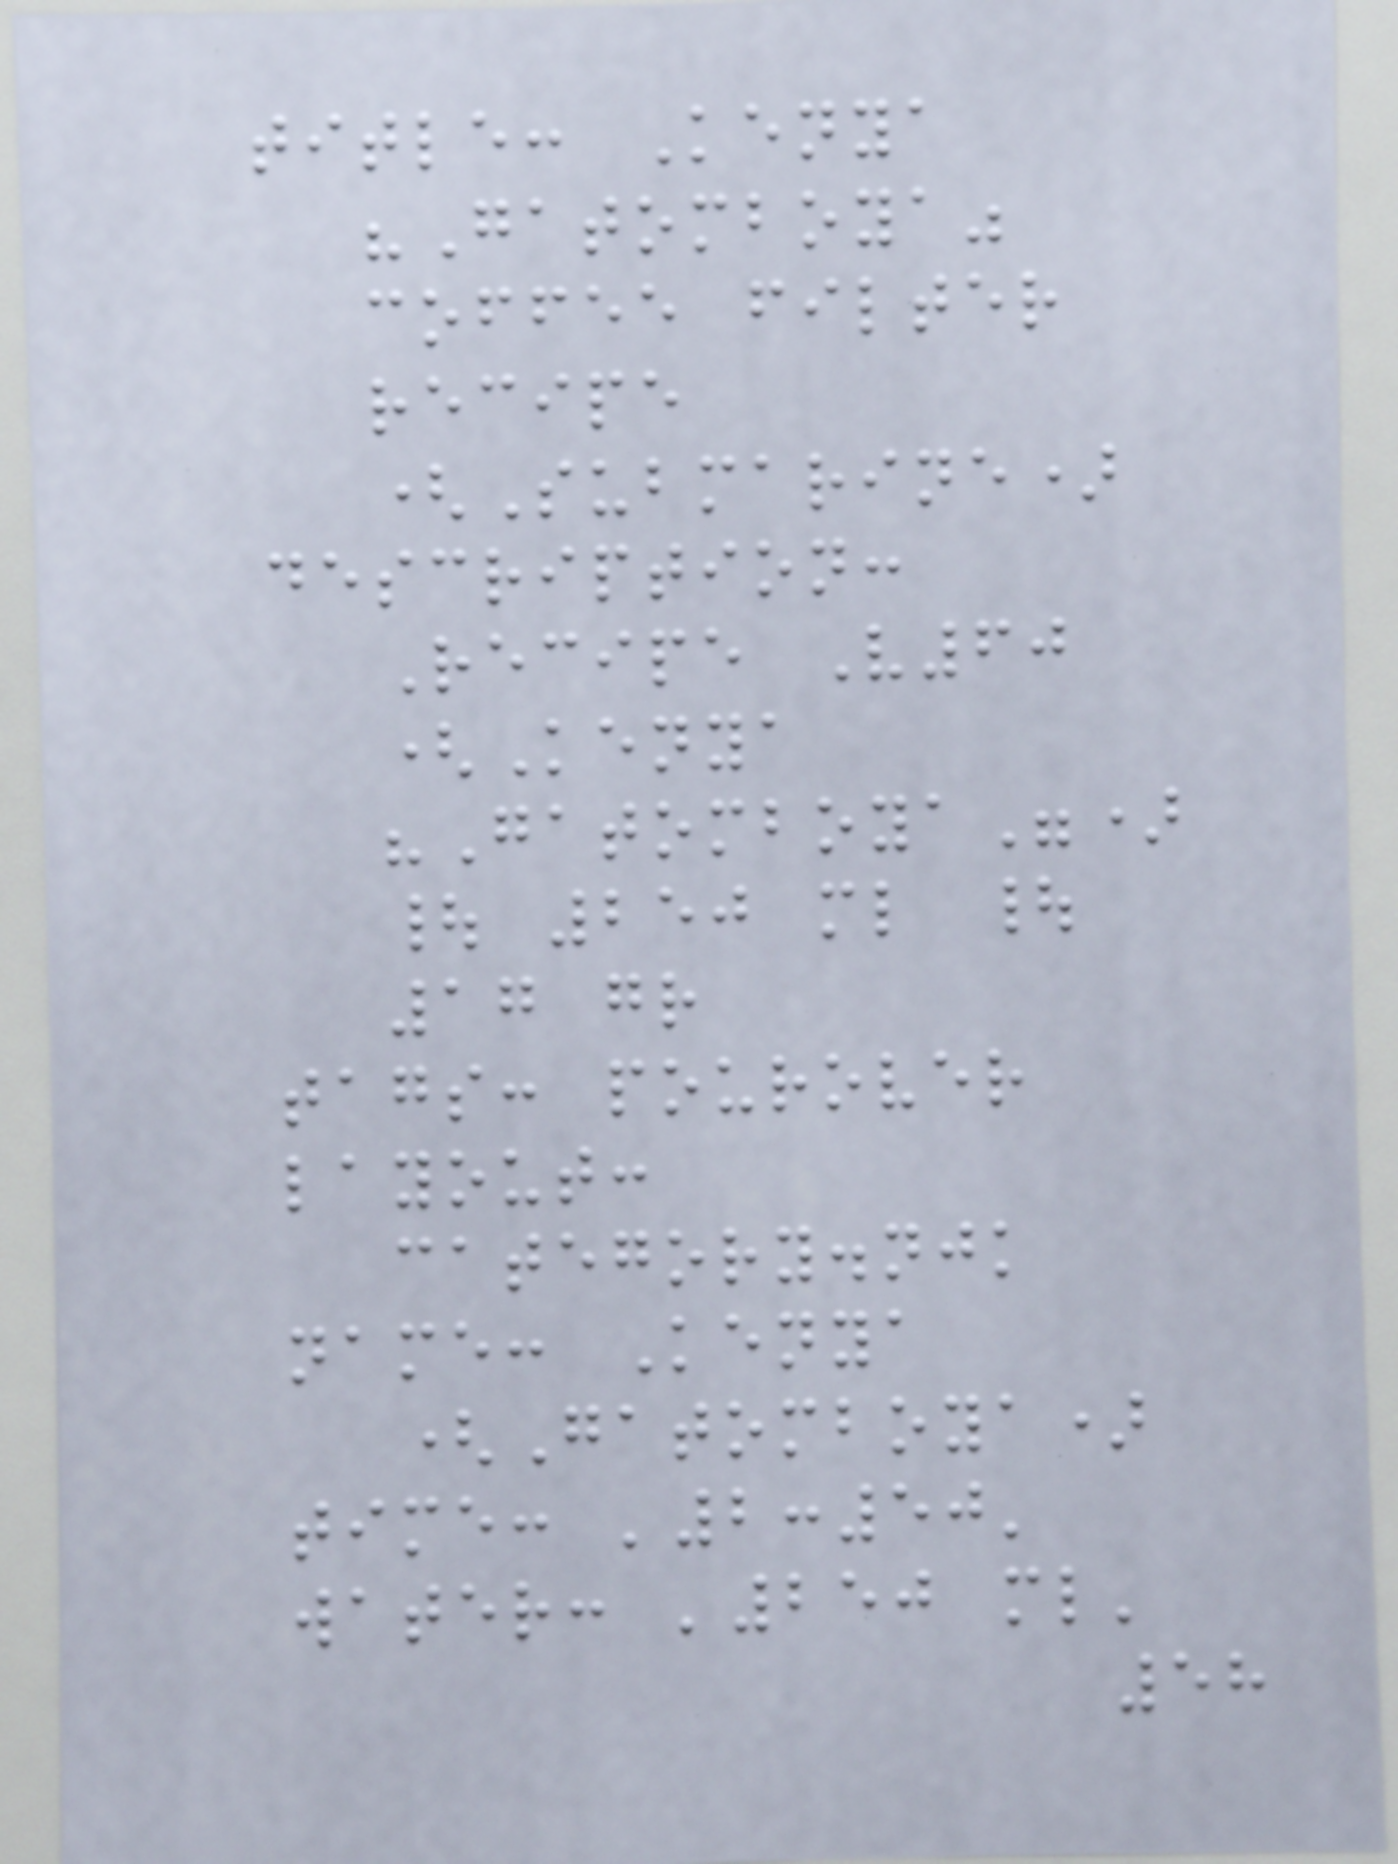title: Kenya
"Gatomboya"
coffee filter
recipe
(Submarine)
description:
Recipe V60
(Kenya
"Gatomboya")
| 250 ml |
17 gr
tags: pourover
layout:
category.njk
name: Kenya
(Gatomboya)
time: '2:50'
water: '250 ml'
58
